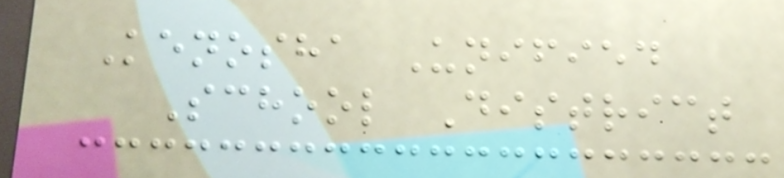Kenosha Unified
School District
